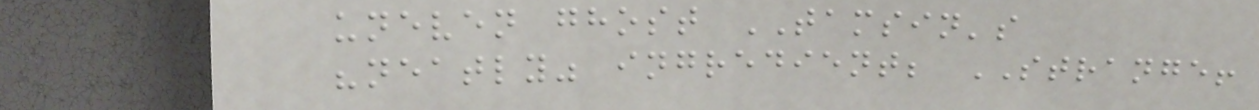uneven ghost TAMSIN's
"neatly" ingredient; STRANGE!
